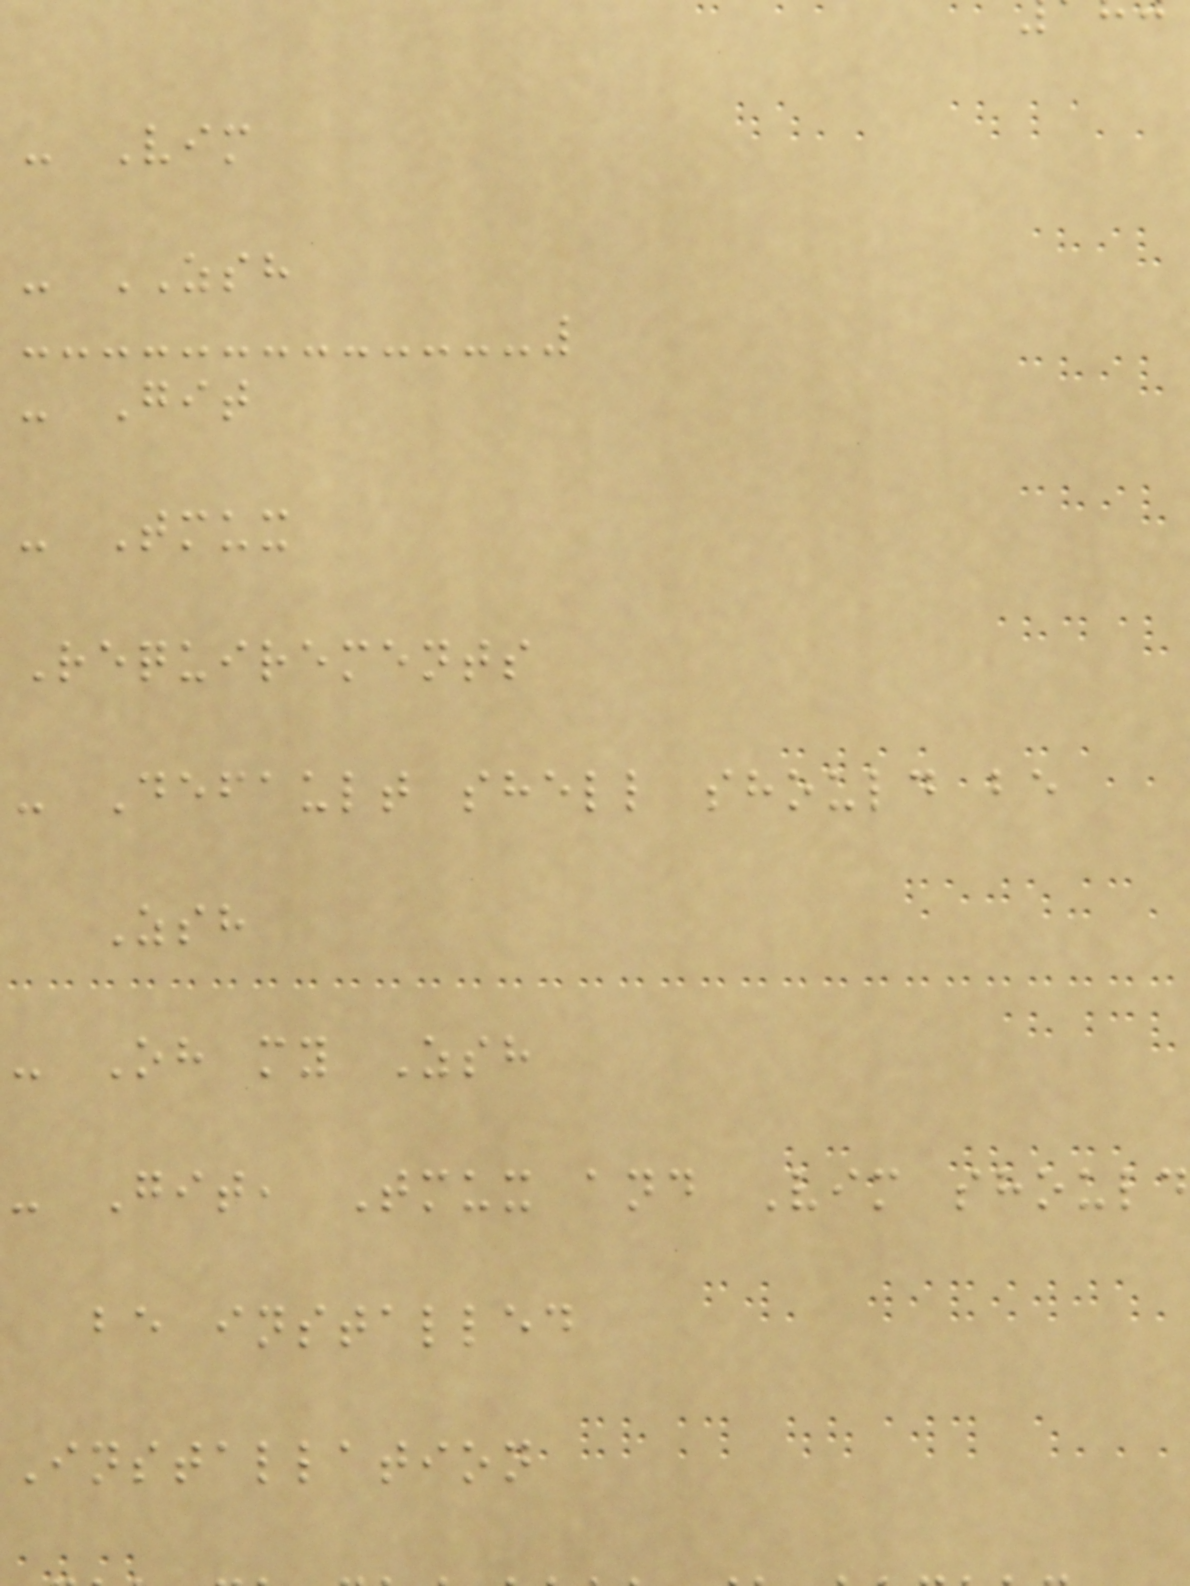- Vim
- ZSH
- Git
- Tmux
Requirements
- Default shell should be
Zsh
- Oh my Zsh
- Git, Tmux and Vim should
be installed
Installation
